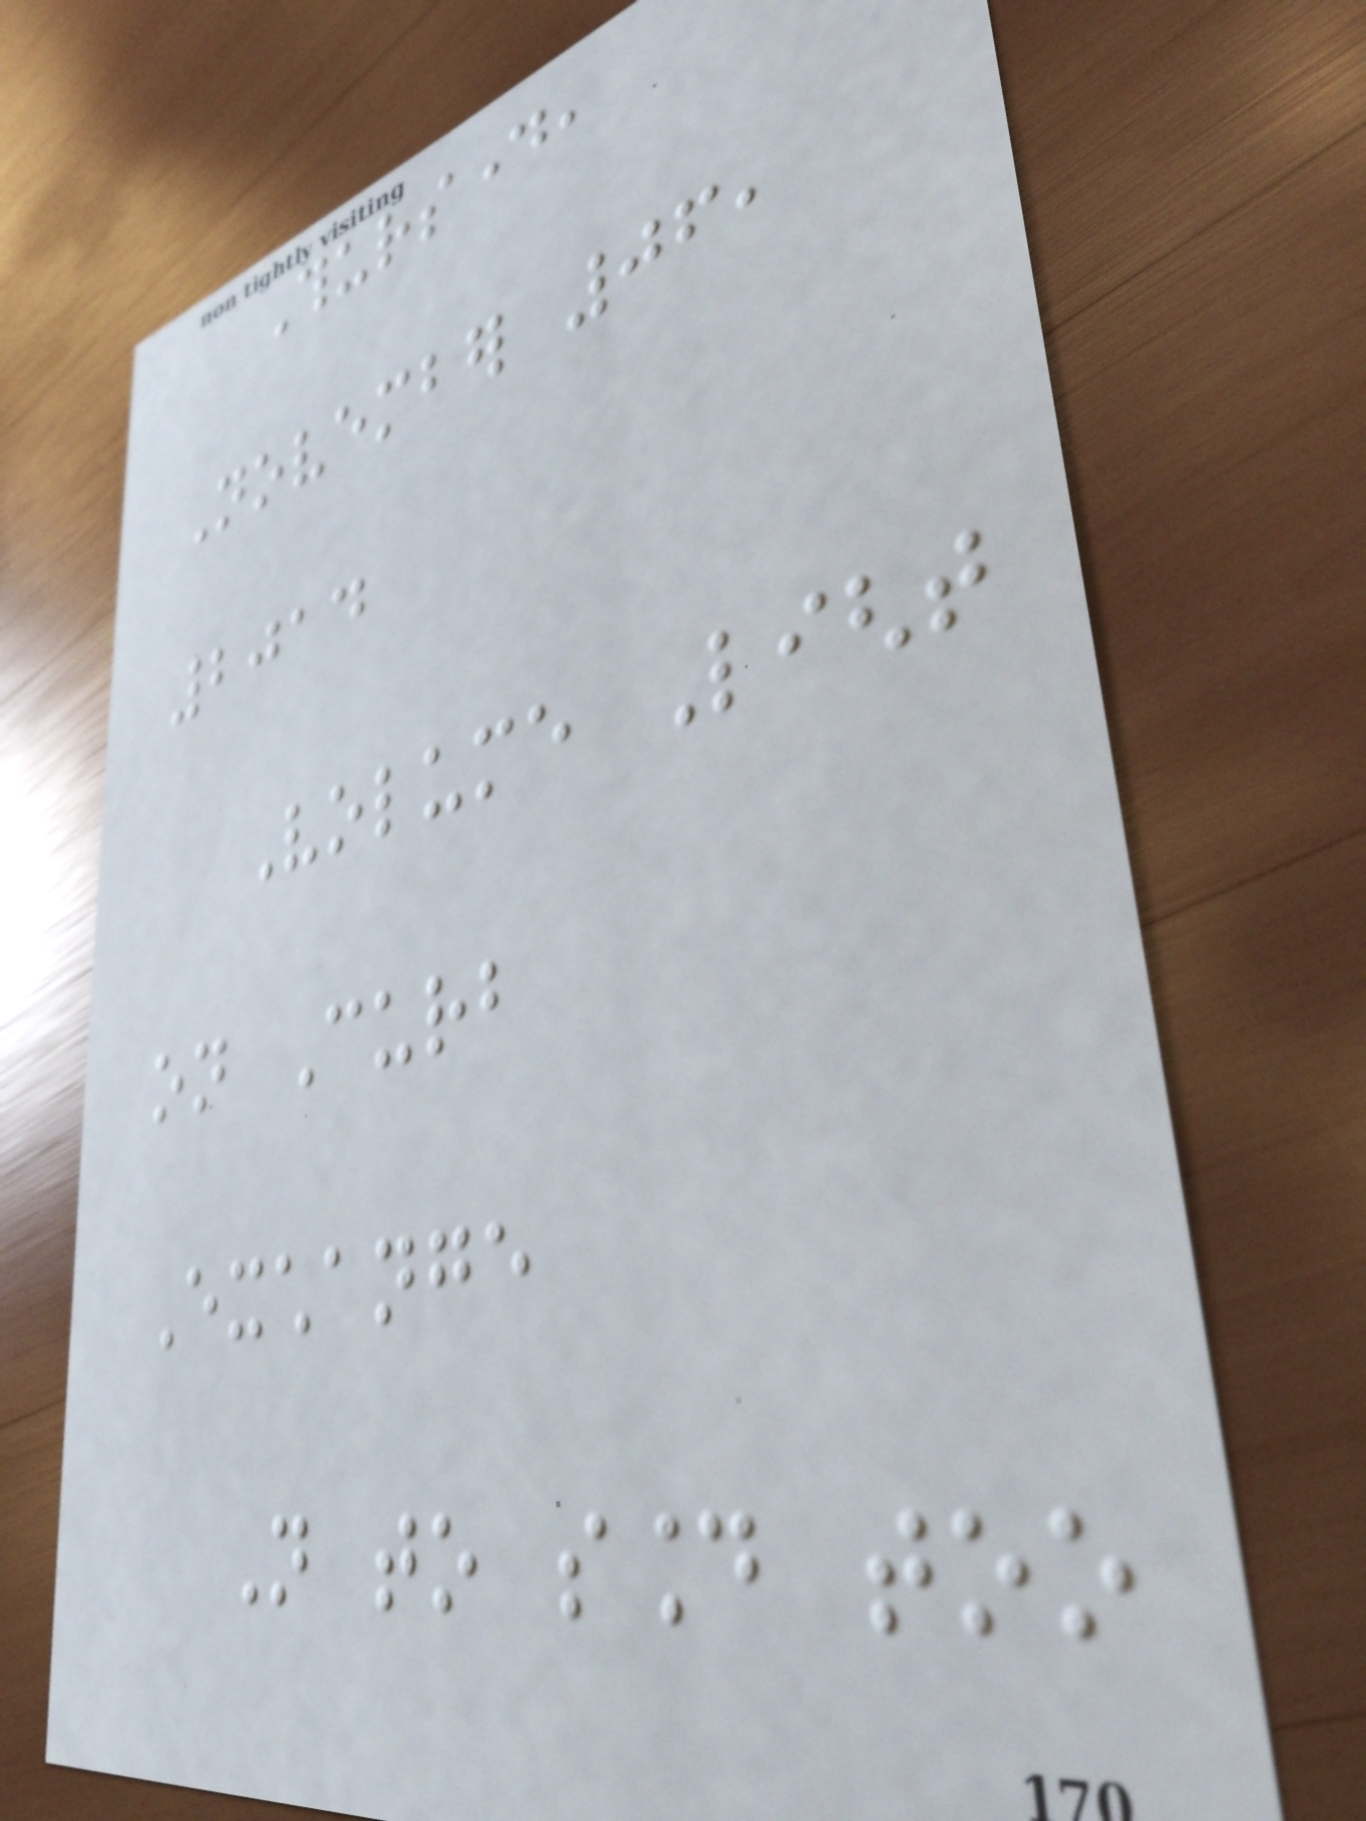Thursday,
November 06,
2014
Volume Light
on Curb
Exchange
Not to sound too
